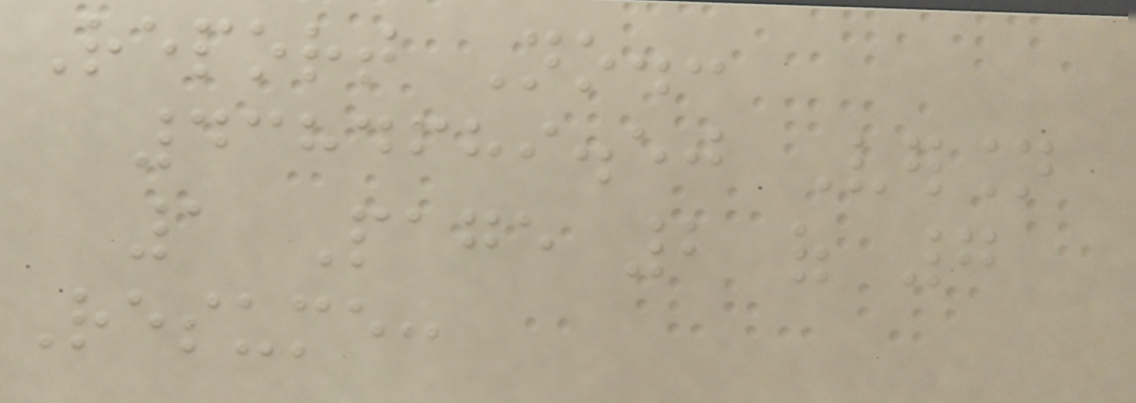Report No.:
4384689.50 Version
1 Page 2 of 7
Resume:
